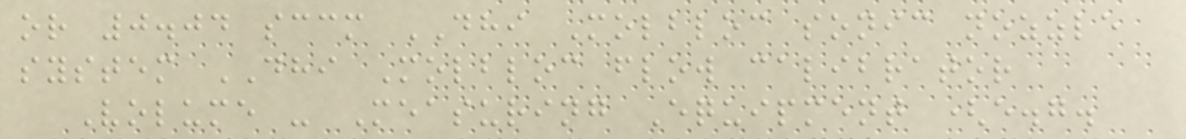or 0.04 sccm DHI Molbloc sonic nozzle
system DHI Molbloc flow calibrator
Volume - Measuring Equipment (e.g.
